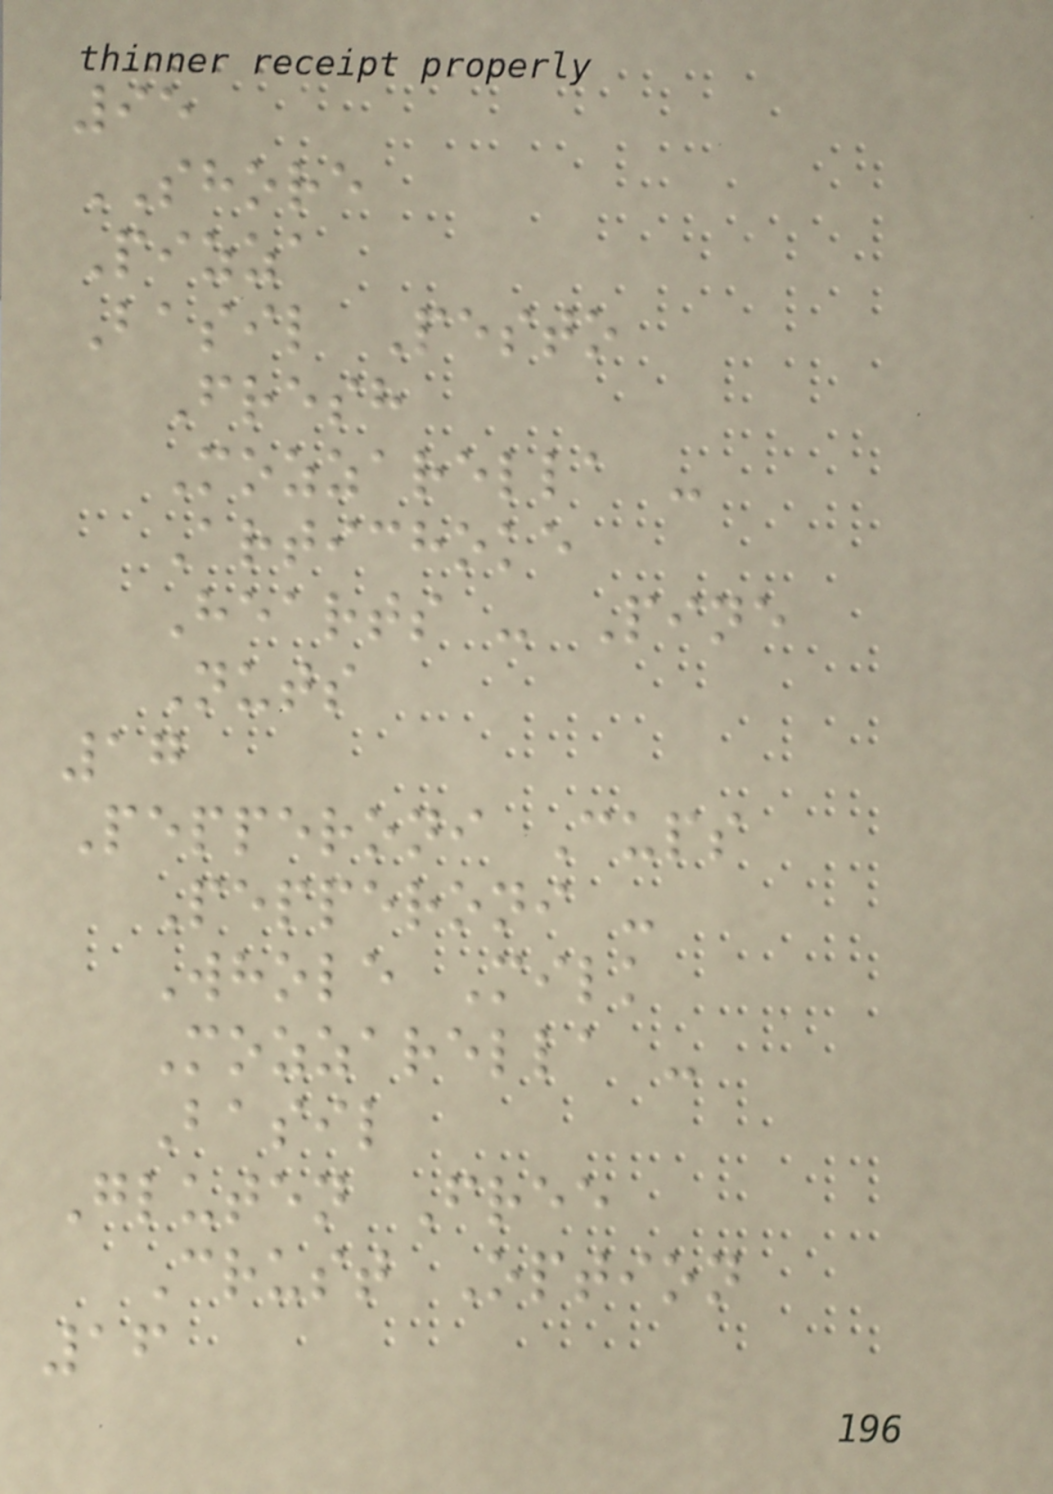95
SHORE
Pizza
Basil Pesto
Fresh
Mozzarella -
Artichoke
Hearts - Pine
Nuts
17
Pepperoni Cups
Pepperoni -
Whole Milk
Mozzarella -
Basil
Gluten Free
Crust Option
16
